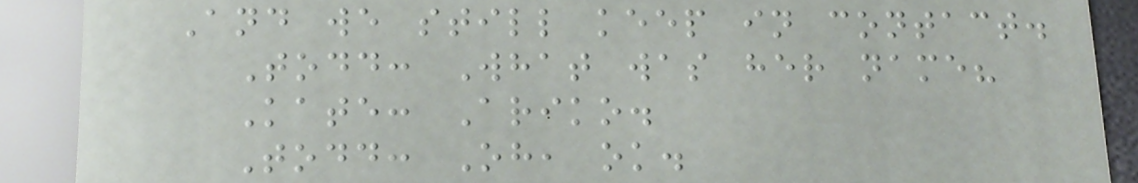And we still keep in contact.
Todd: What was her name?
Kate: Ariko.
Todd: Oh, ok.
